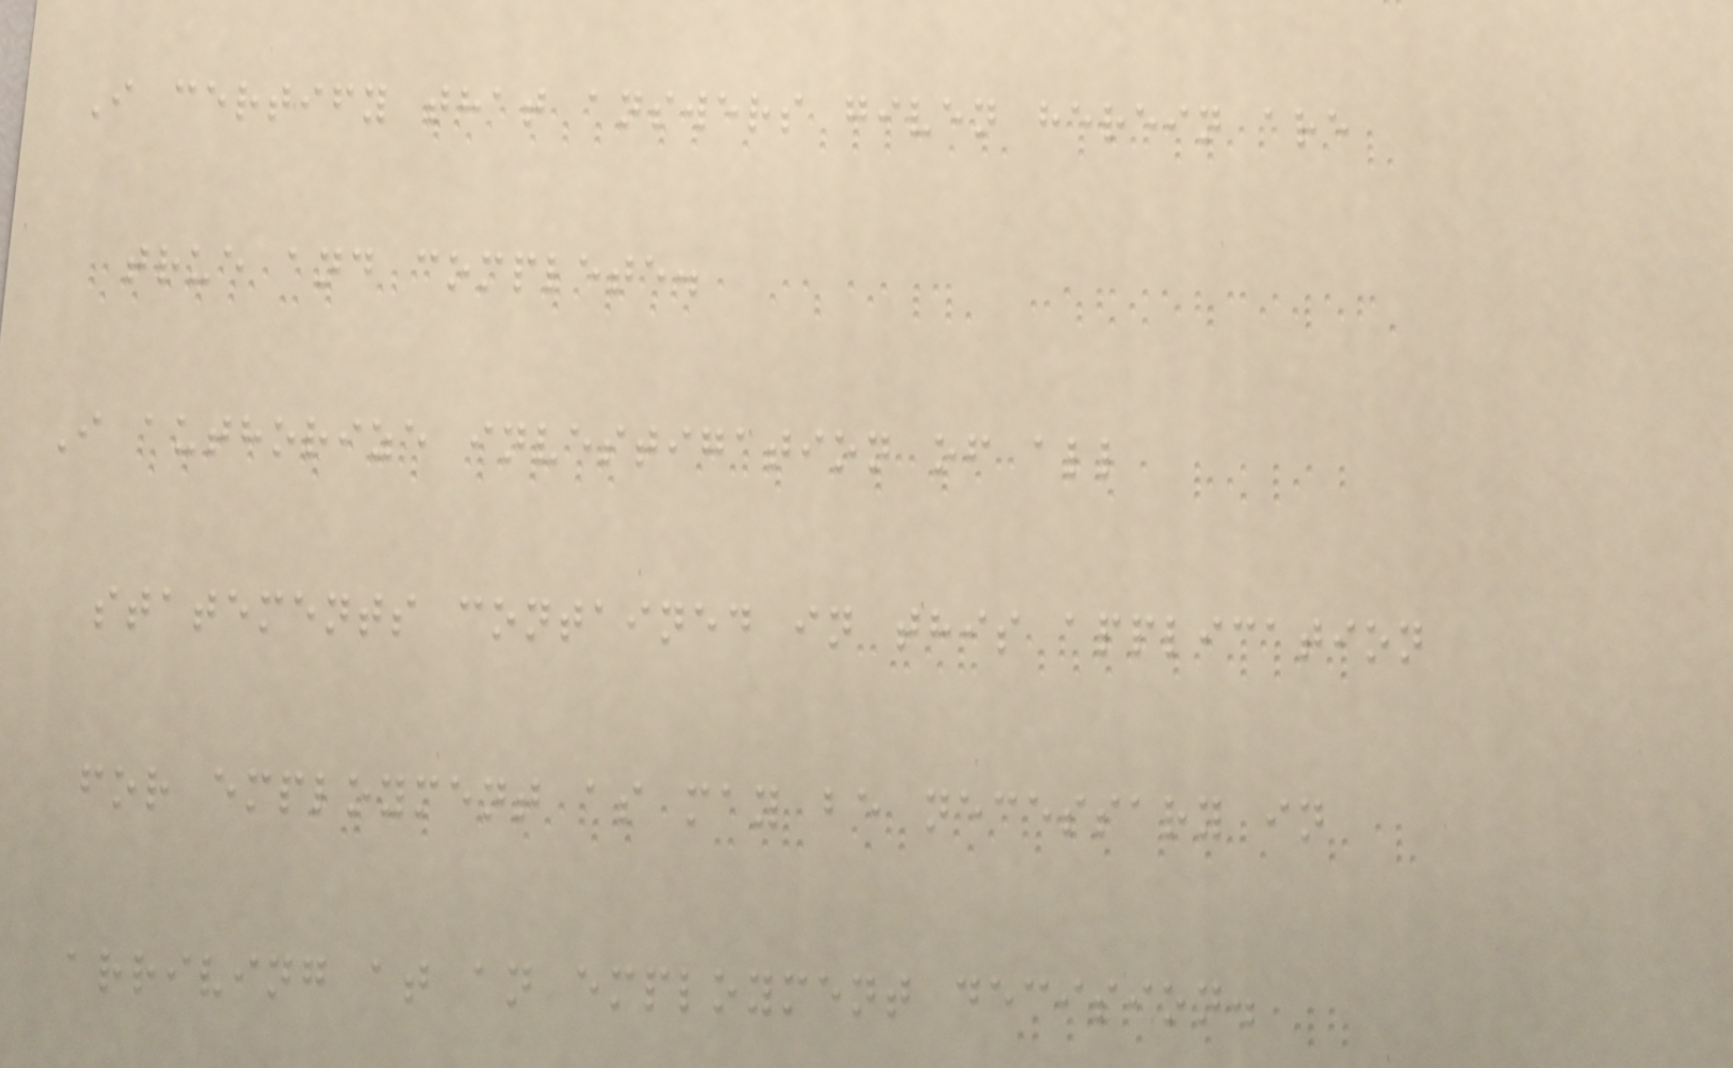I certify that answers given herein are
true and complete.
I authorize investigation of all
statements contained in this application
for employment as may be necessary in
arriving at an employment decision.
